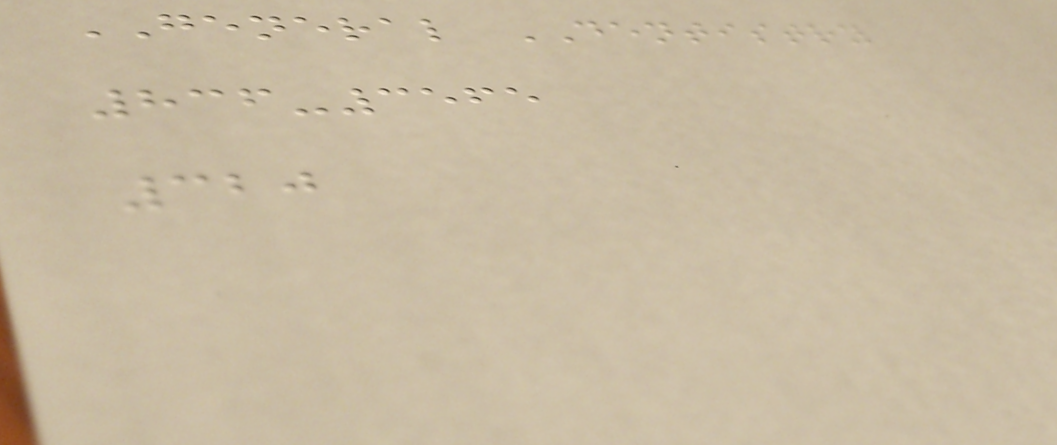GENERAL DENTISTRY
836-3565
320
